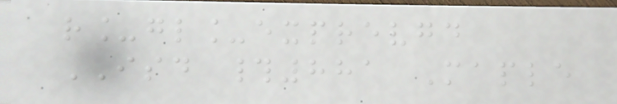r_gl_exprevgd
ISD #881 Maple
